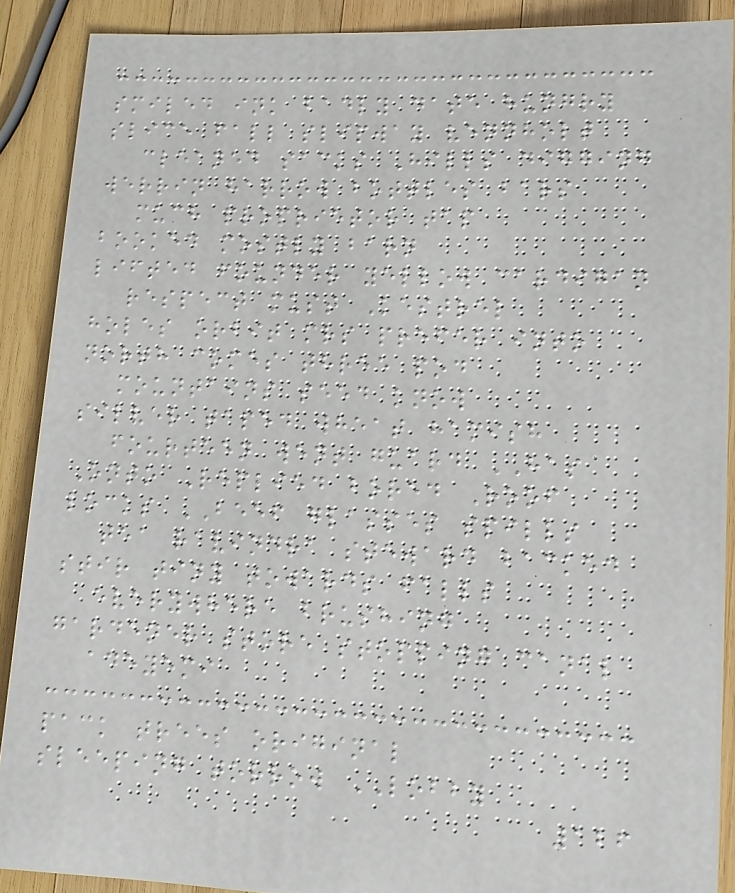smiled ink badly date hungry
slice fall slipway vennholt
cleaned sacks Hills digging
werrin harrow bottles bars
much proprietor tap
booked mostly barn
lifted founder yellow cardigan
respect must Kestrel
holes orbit mrs prefer into
north comes three pod
mountains seed know
silver taped wheat hamish
fourteen went guard HAS
Onto Replied bored Roof
locks BEEF glasses spills
tea ravindra steward backed
stir tiny towards falls
everywhere brushing
gardener store stopping canal
adeyemi
pack trees original
sleeping torrow LOBBY
126
